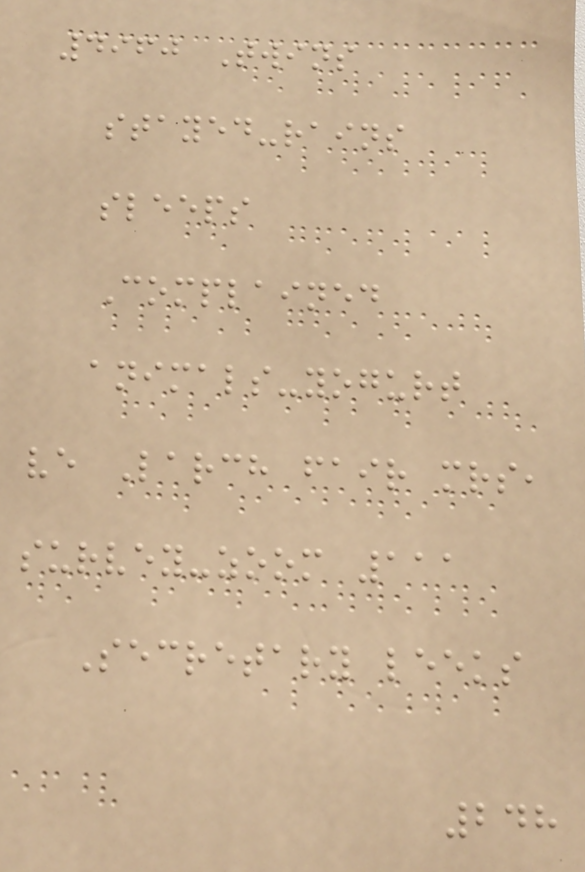4960 Twins
stayed-rains
sleeps
Complained
animals-yogurt
ve Larch fair mrs,
survey-zoom 111
Secretary leeks
248
